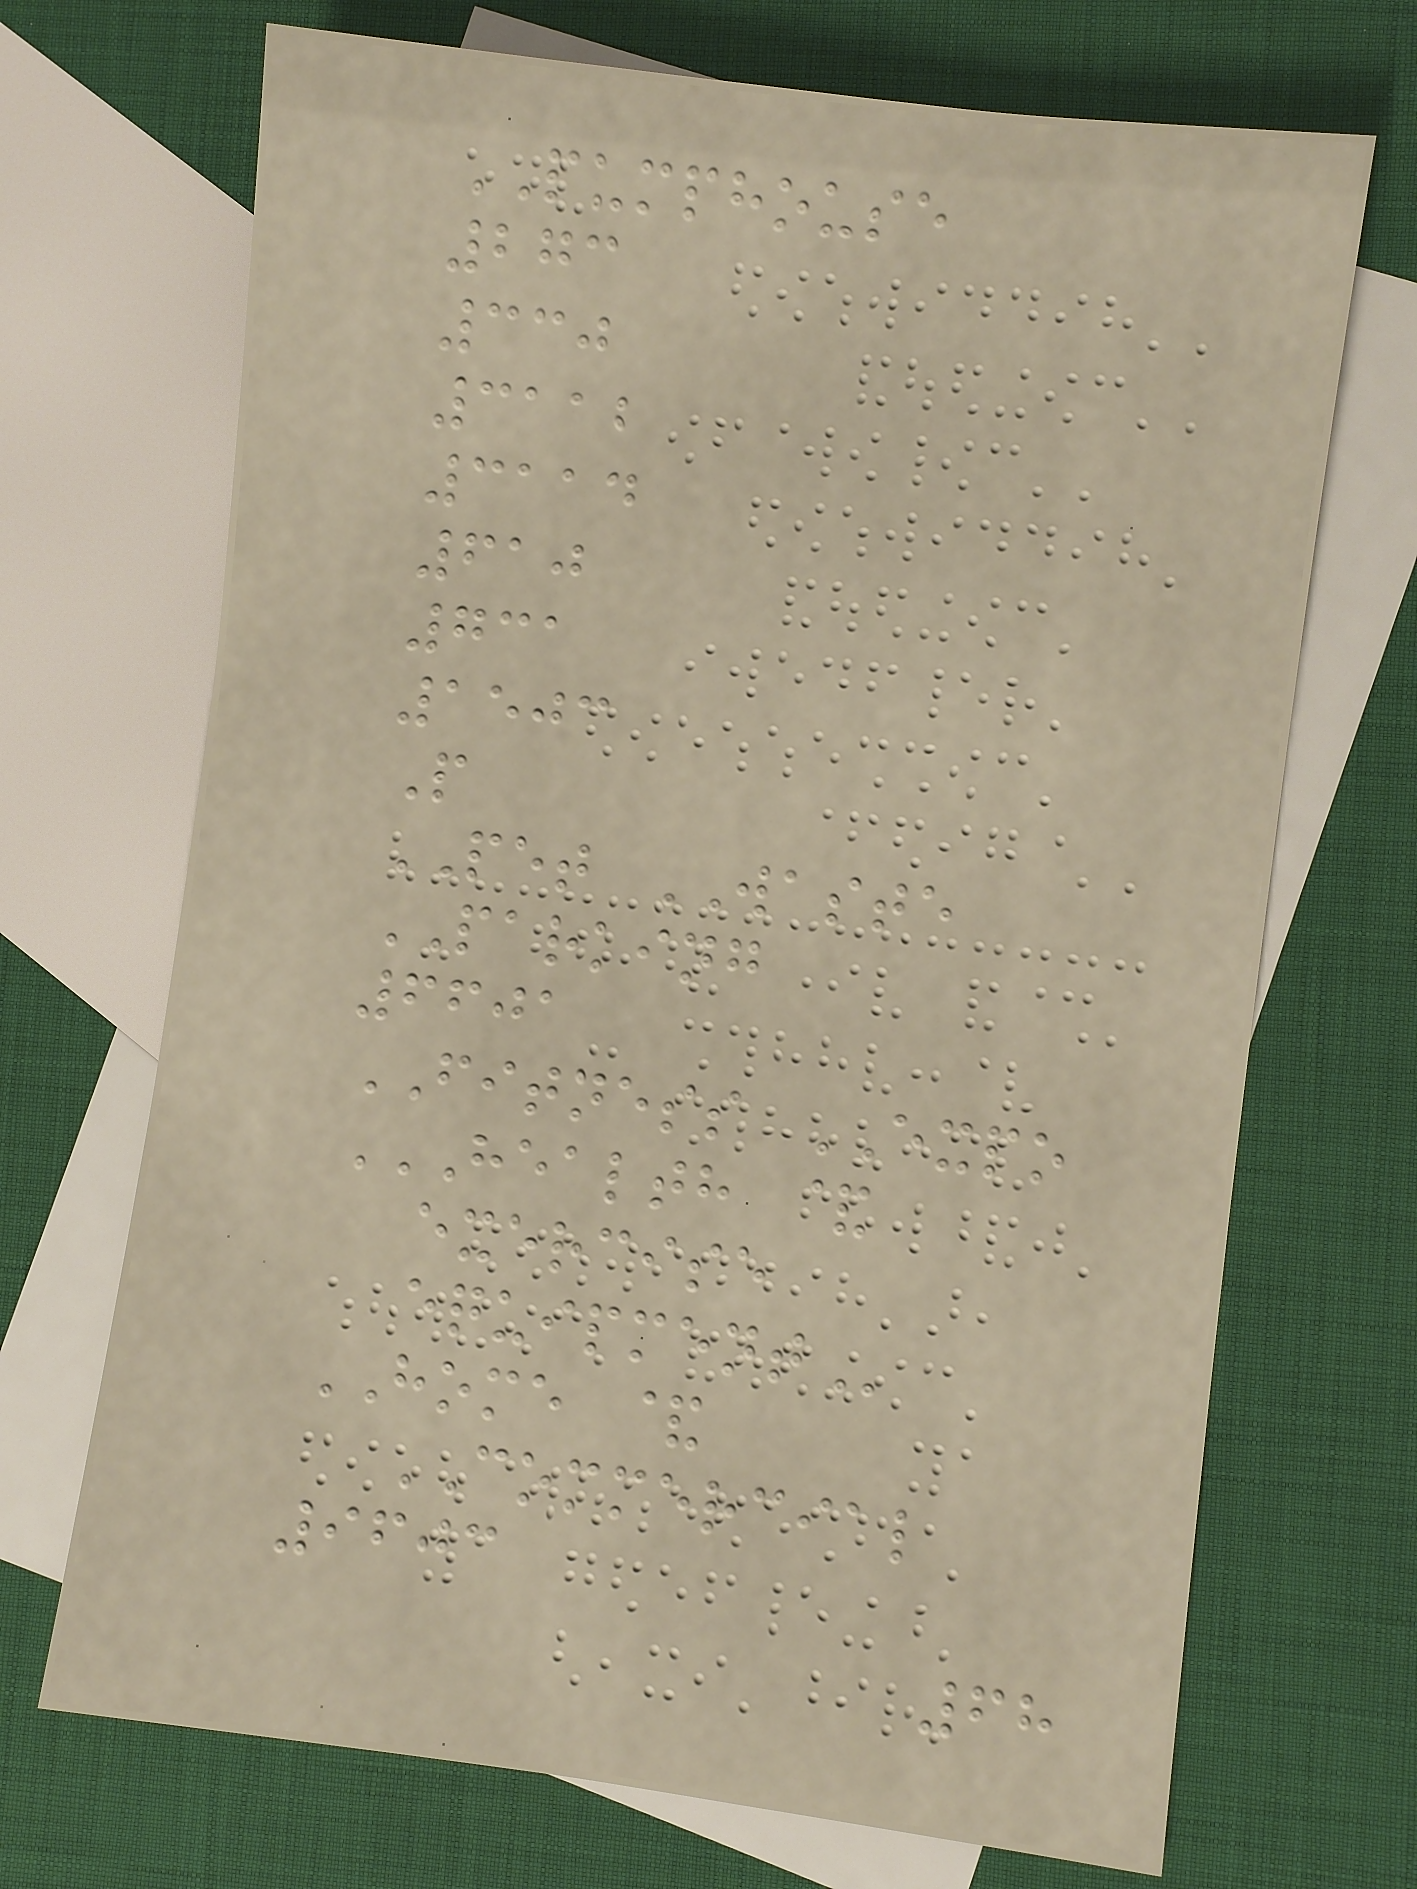PUMPHOUSE
273
330
3112
3114
610
731
1503
P
PET WASTE
PARKING
6601
FITNESS EXPO
HEALTH &
EXERCISE
EQUIPMENT
HOME &
COMMERCIAL
9603
68
